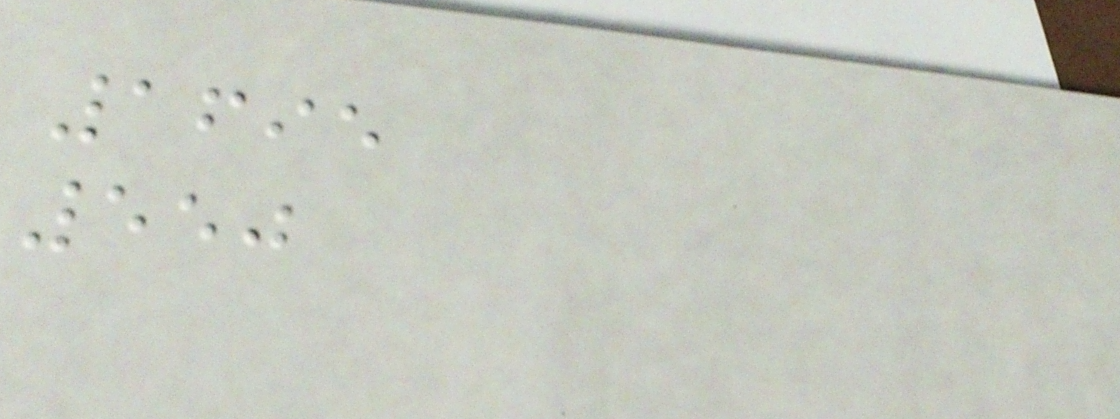1695
550
